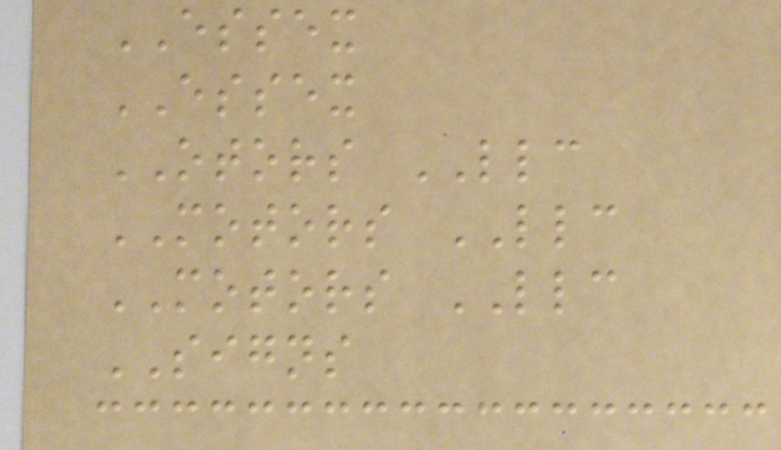ESSEX
ESSEX
OTORS LLC
MOTORS LLC
MOTORS LLC
SIGNS
